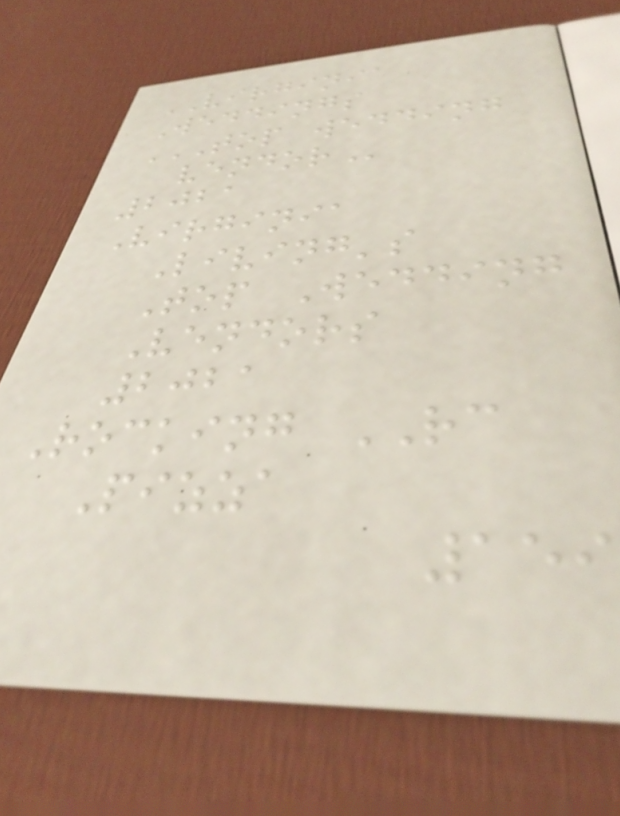VIRGINIA
Weddings
TOP WEDDING
VENDOR
2021
Virginia
Living's
Top Wedding
Vendors
2021
Rocking RC
Pizza
159
